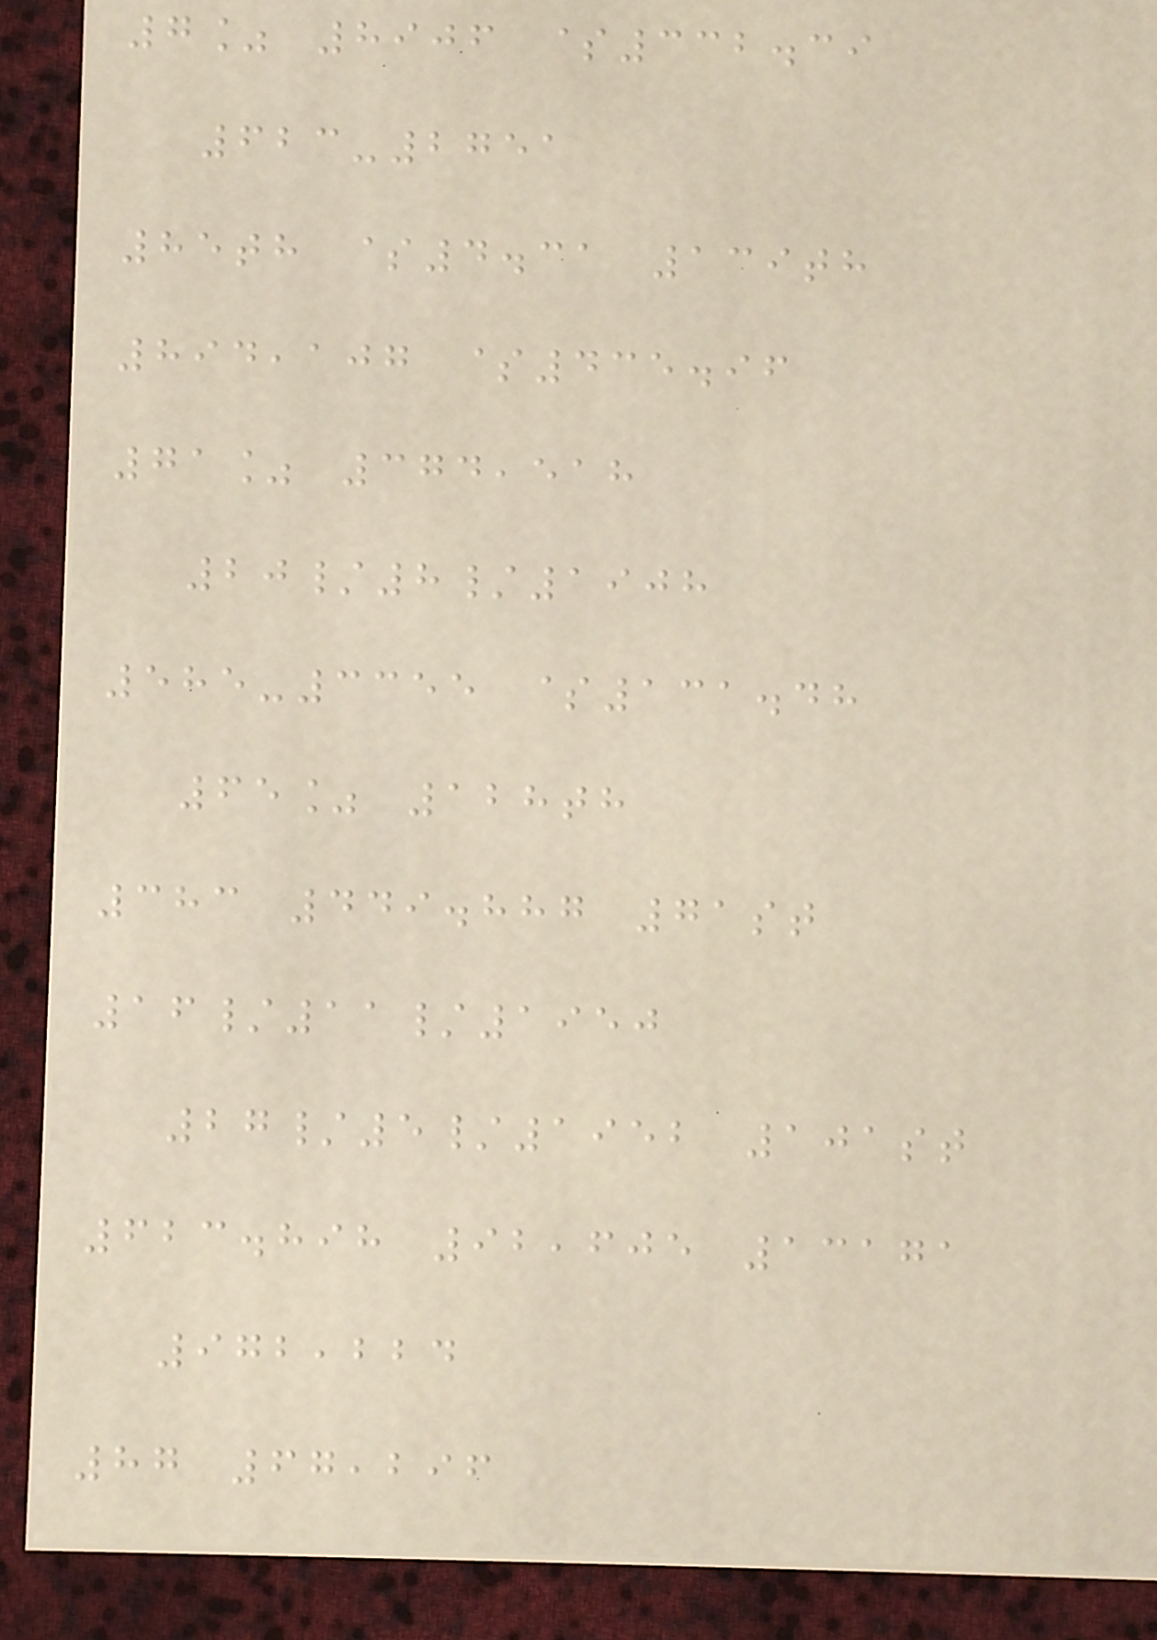7% 8906 $332.39
623-2751
85th $4.31 139th
894,107 $435.96
71% 374,518
20/8/1908
585-3355 $131.48
65% 128th
383 449.887 71st
16/11/1950
27/5/1952 101st
623.898 92,605 13171
972,224
87 67,296
